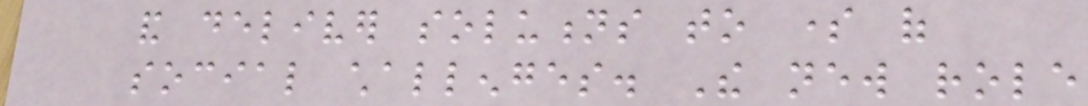and deliver solutions to some of
social challenges. The new role
